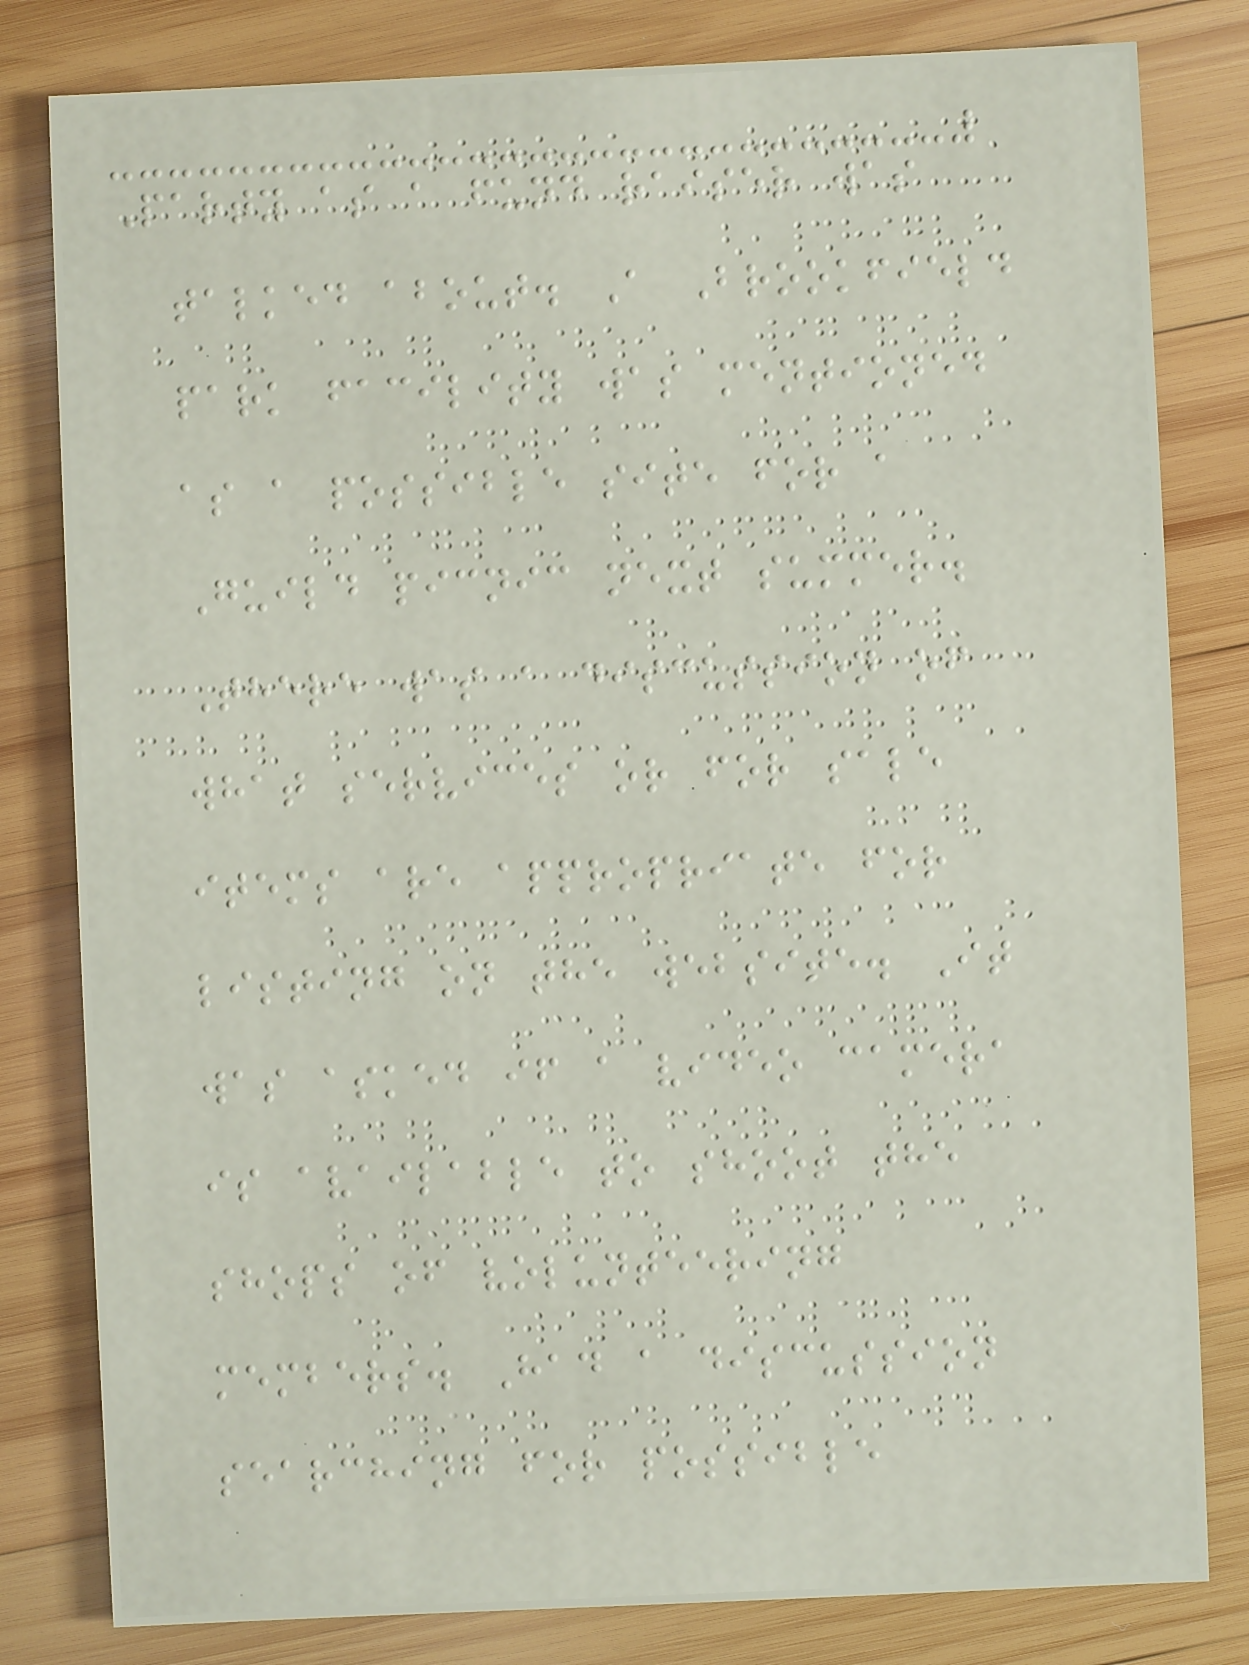Party as a fund raiser was
talked about. A Brookfield
park facility was mentioned
as a possible site for a
Guild picnic next summer.
There was a discussion of
what services or for sale
items are appropriate for
listing on the website. It
was asked if a video camera
is available to shoot the
shops of volunteering
members. Had a discussion
searching for possible
